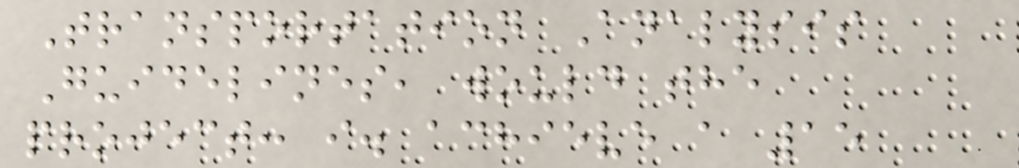Transportation Analysis
Guidelines, would the
project: i. achieve a 15
